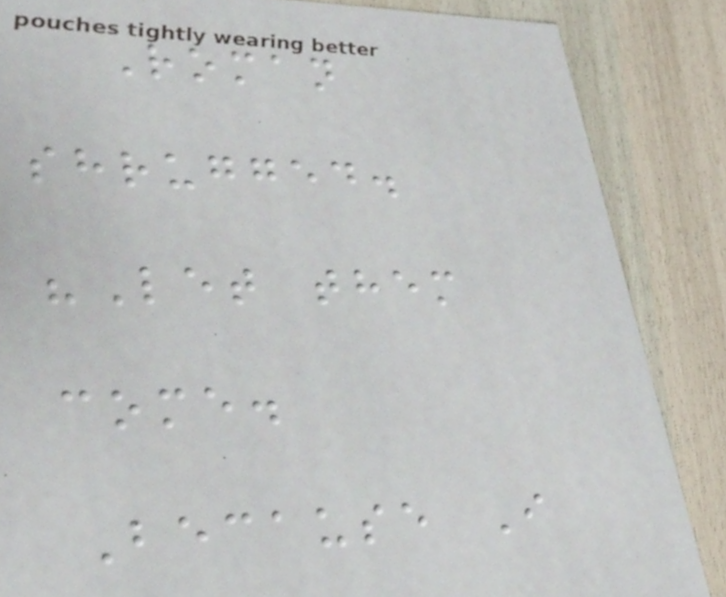Roman
shrugged.
"Let them
come.
Because I
